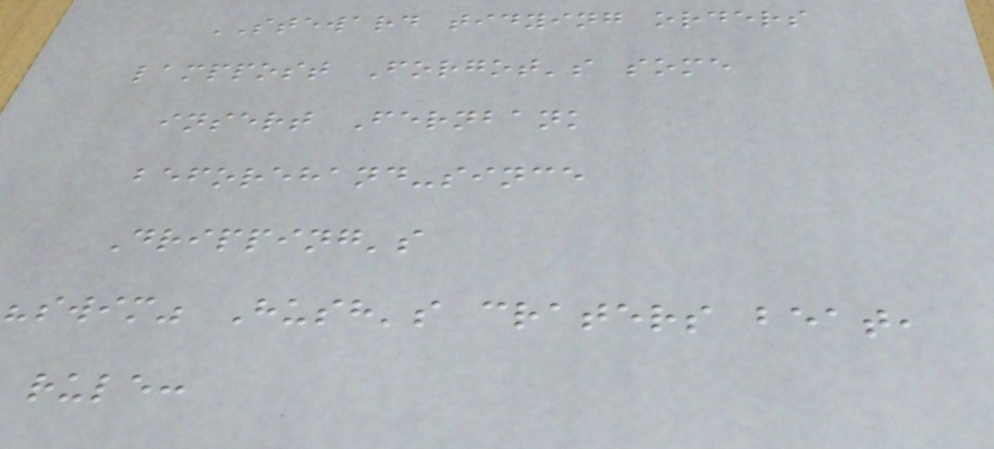STEWARD tidying orders
lamppost Forgot's some
insert Fernbank
beforehand-since
Dripping's
"swim" Hush's craters beat,
rule:
